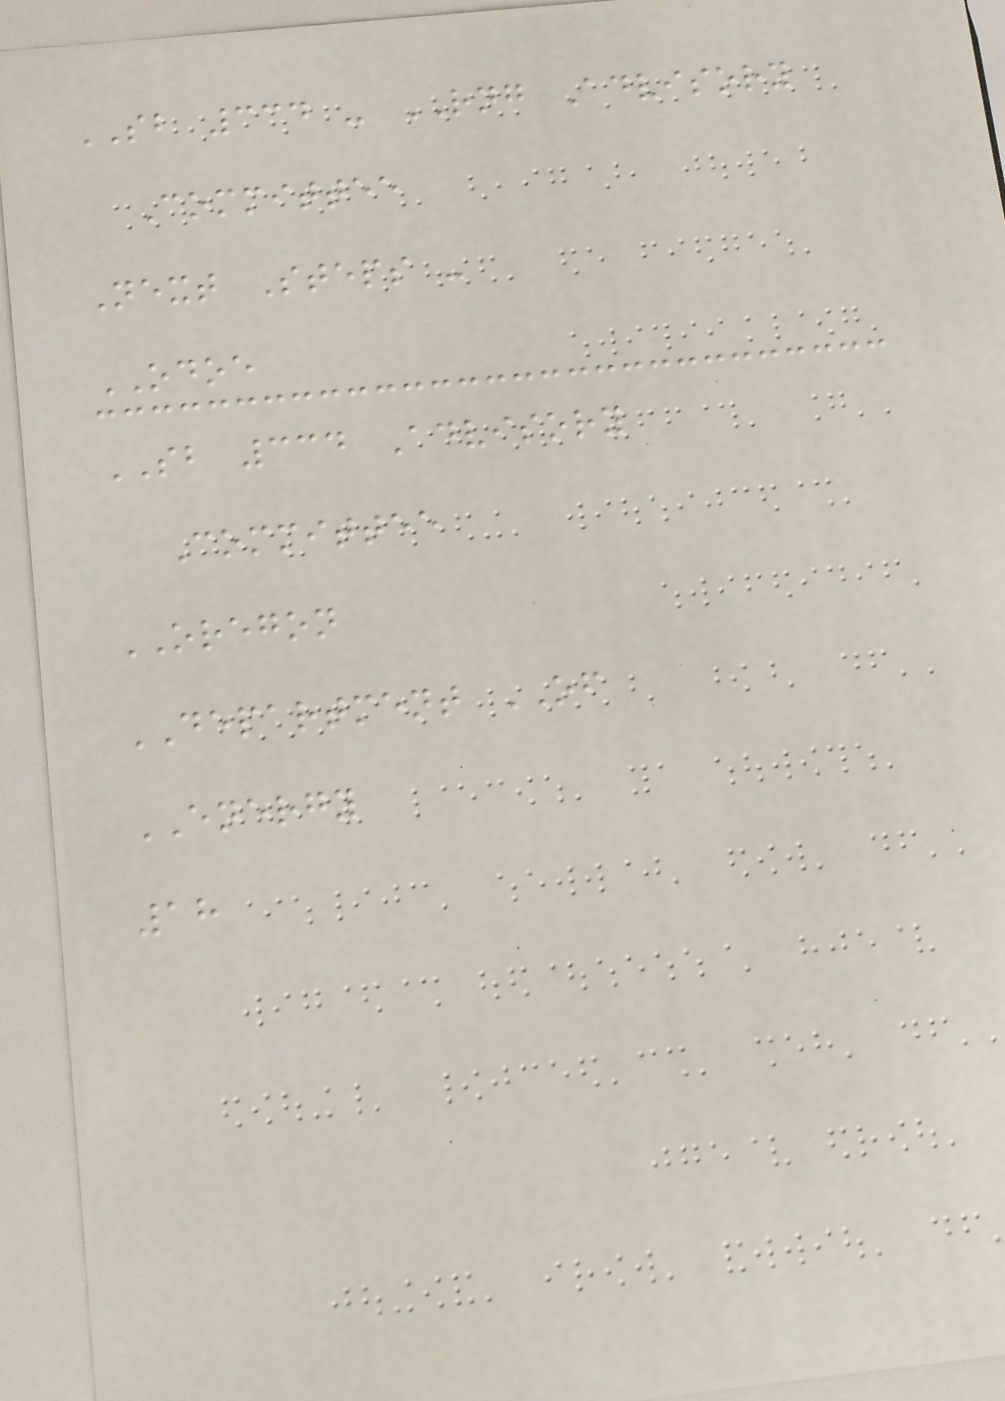SB 334 - RNG Advisory
Committee
Next Steps -
ODOE
SB 334 Advisory
Committee
OREGON
DEPARTMENT OF
ENERGY
18
